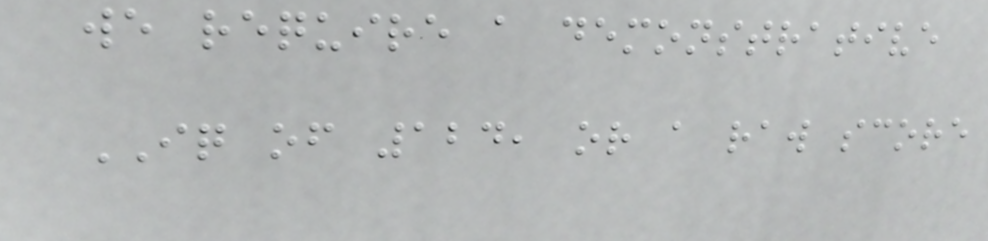we require a demonstrative
IQ of 124, or a raw score
